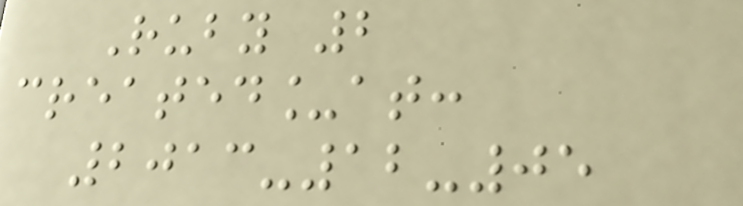Ruby 2
created_at:
2013-12-05
